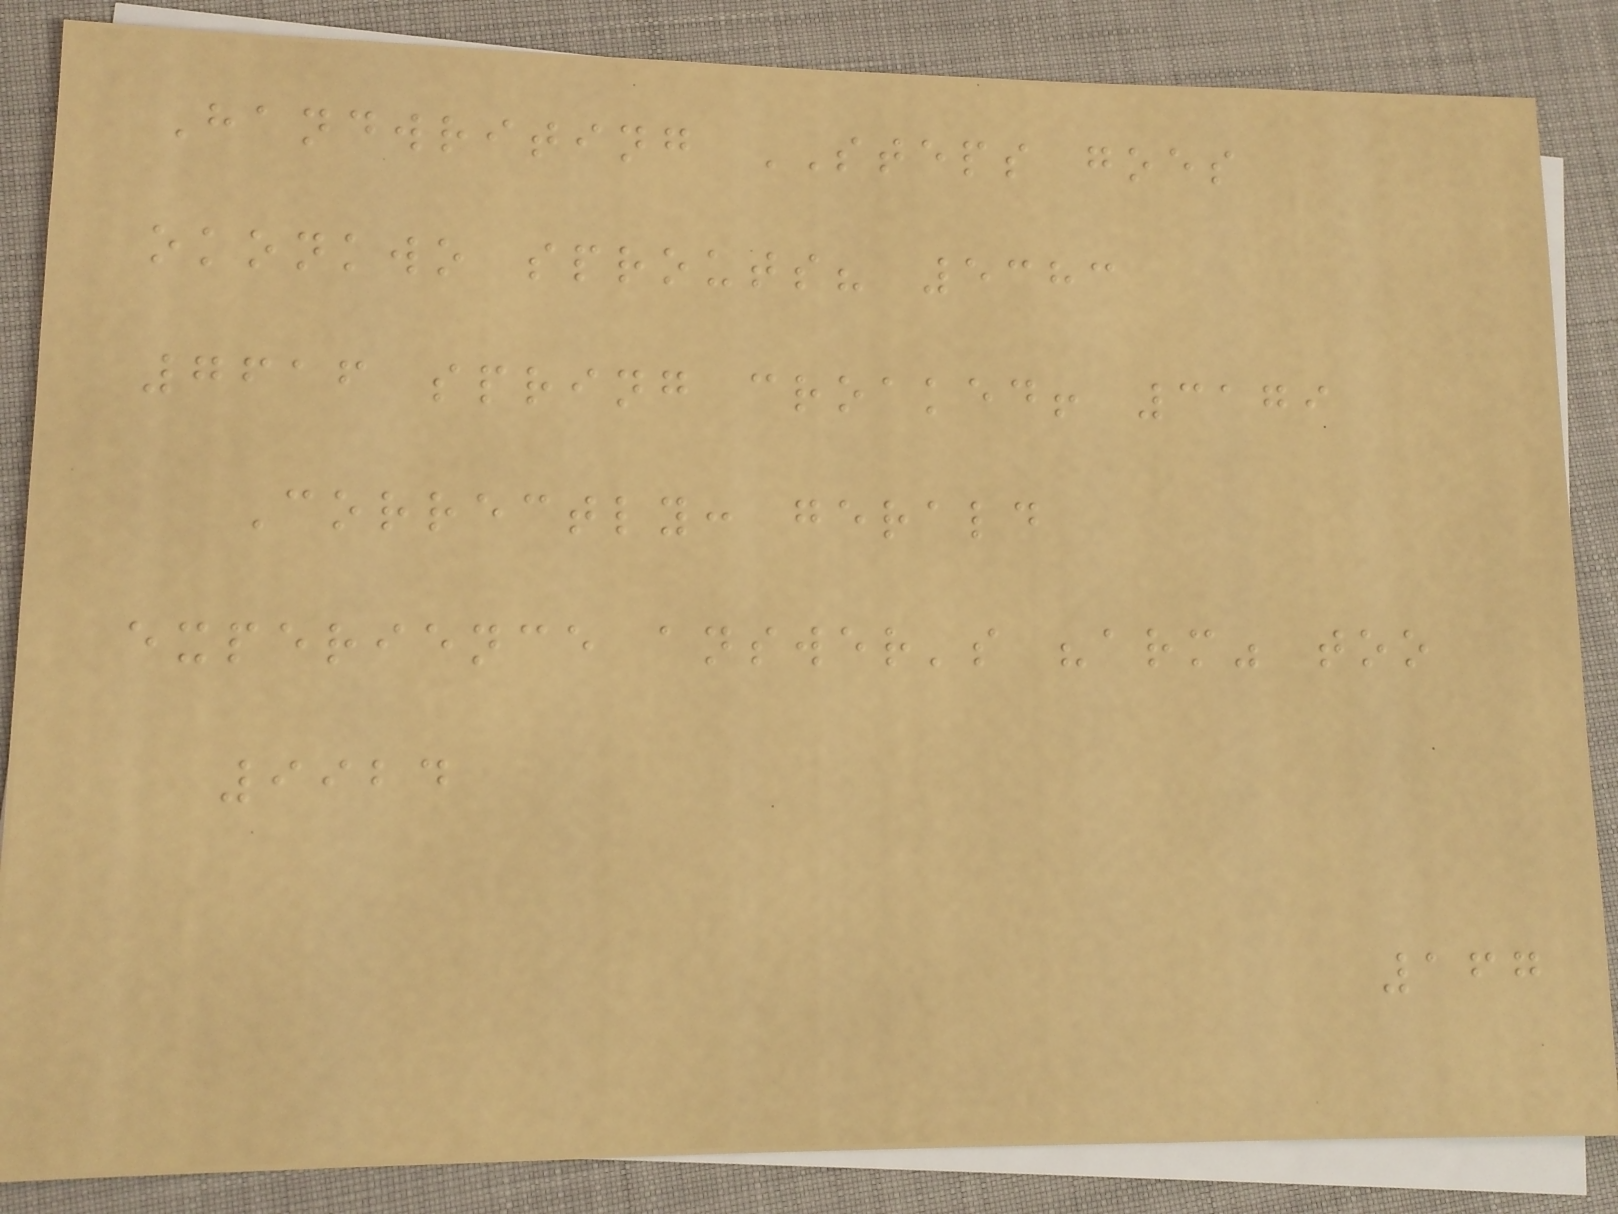Handwriting STEPS goes
okonkwo sprouts? 5383
7616 spring croaked! 3179
Correctly: gerald
experience answer's "arm" too
9924
167
